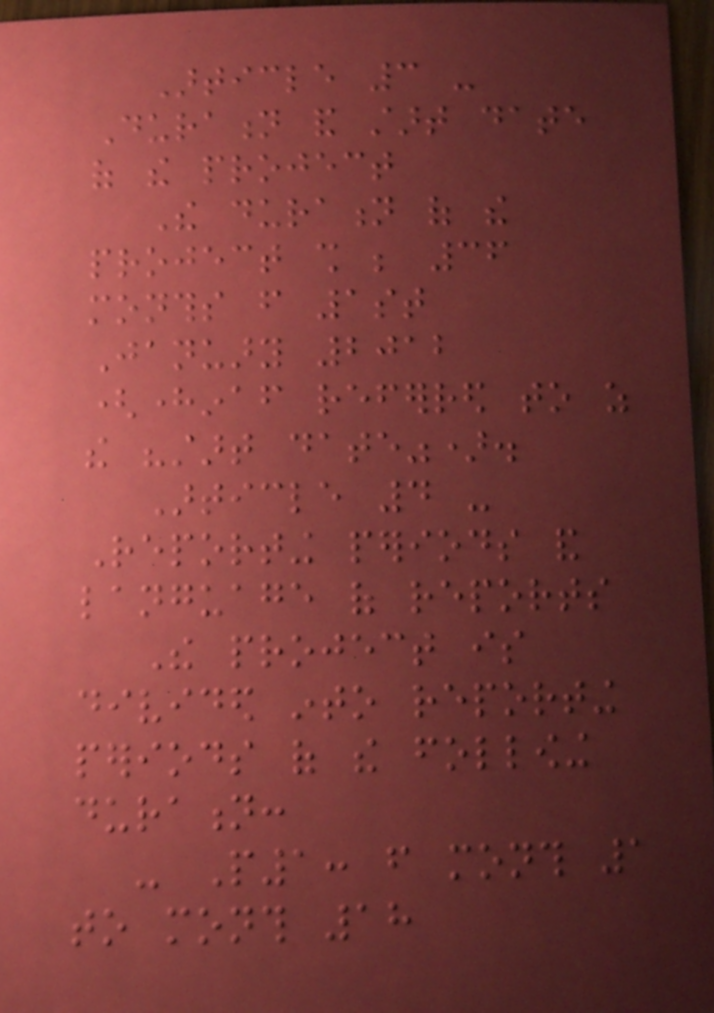Article 3 -
Duration and start date
of the project
The duration of the
project shall be 36
months from 1st
January 2012
(hereinafter referred to as
the "start date").
Article 4 -
Reporting periods and
language of reports
The project is
divided into reporting
periods of the following
duration:
- P1: from month 1
to month 18
